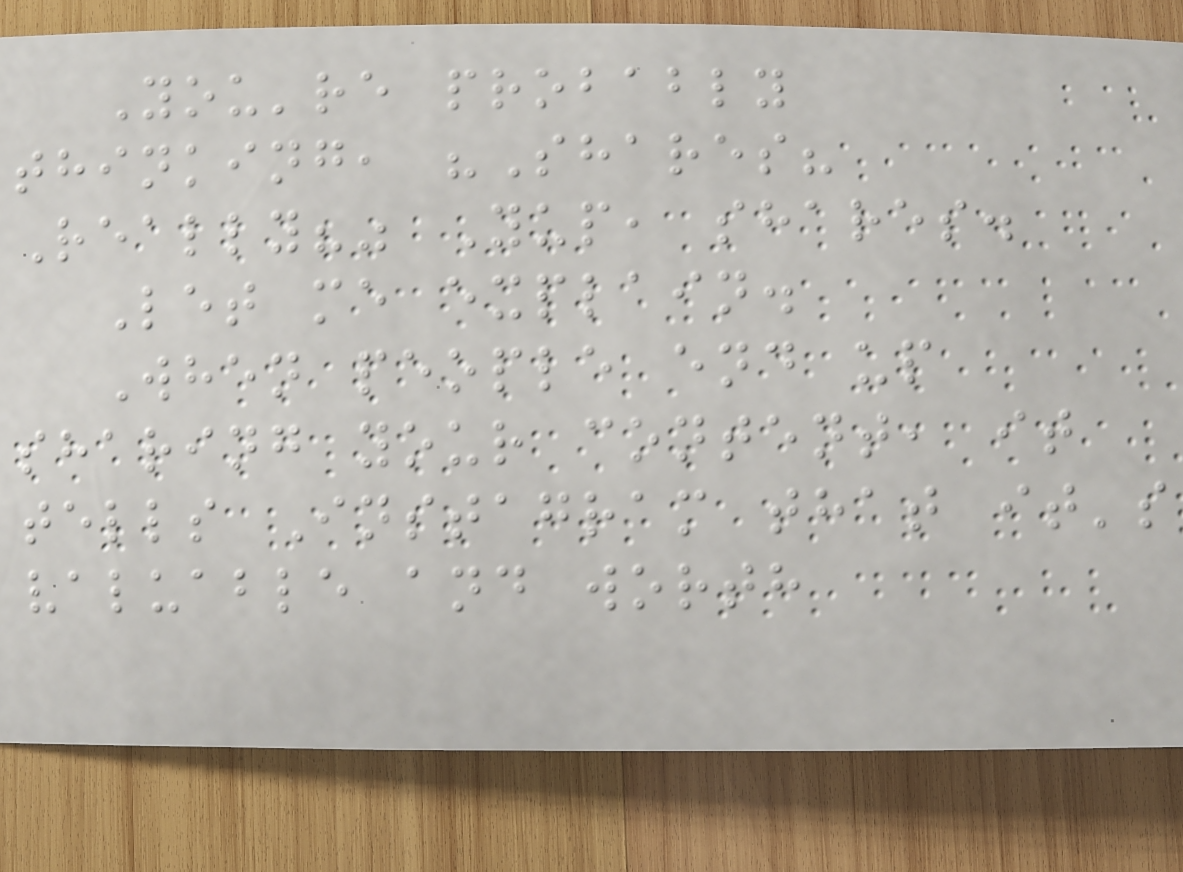You're probably
thinking, "Shares?
Really?" Yup, shares.
Let me explain.
When people end up
sharing your content, it
tells Instagram that it's
valuable and worth
